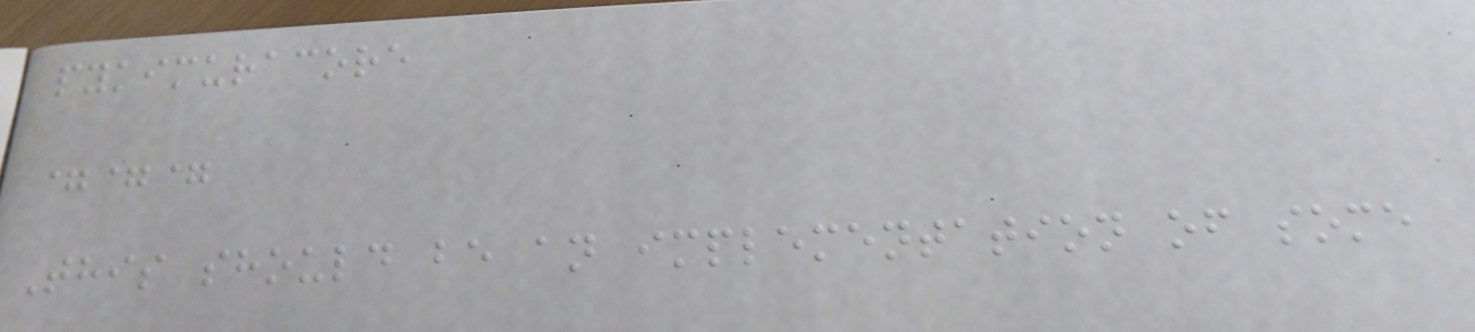pykimuracore
===
This should be an implementation of some
